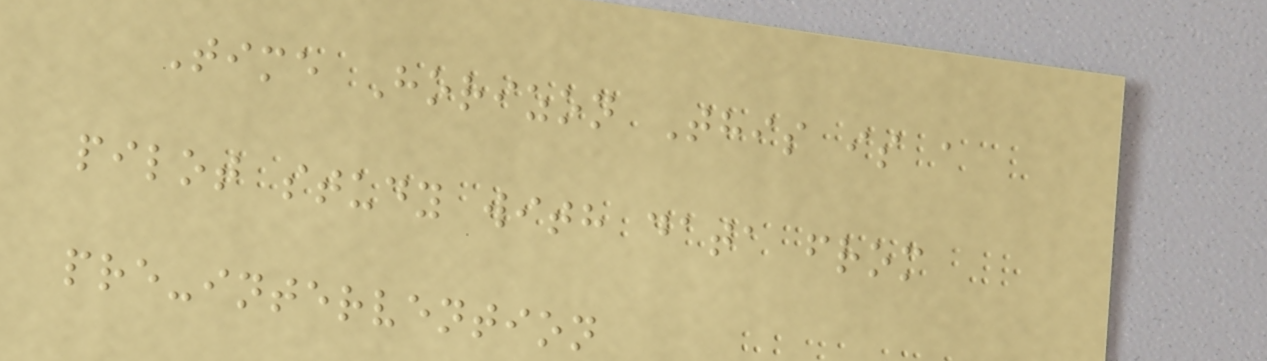Time Horizon This is a
pilot study with data from
pre-intervention
